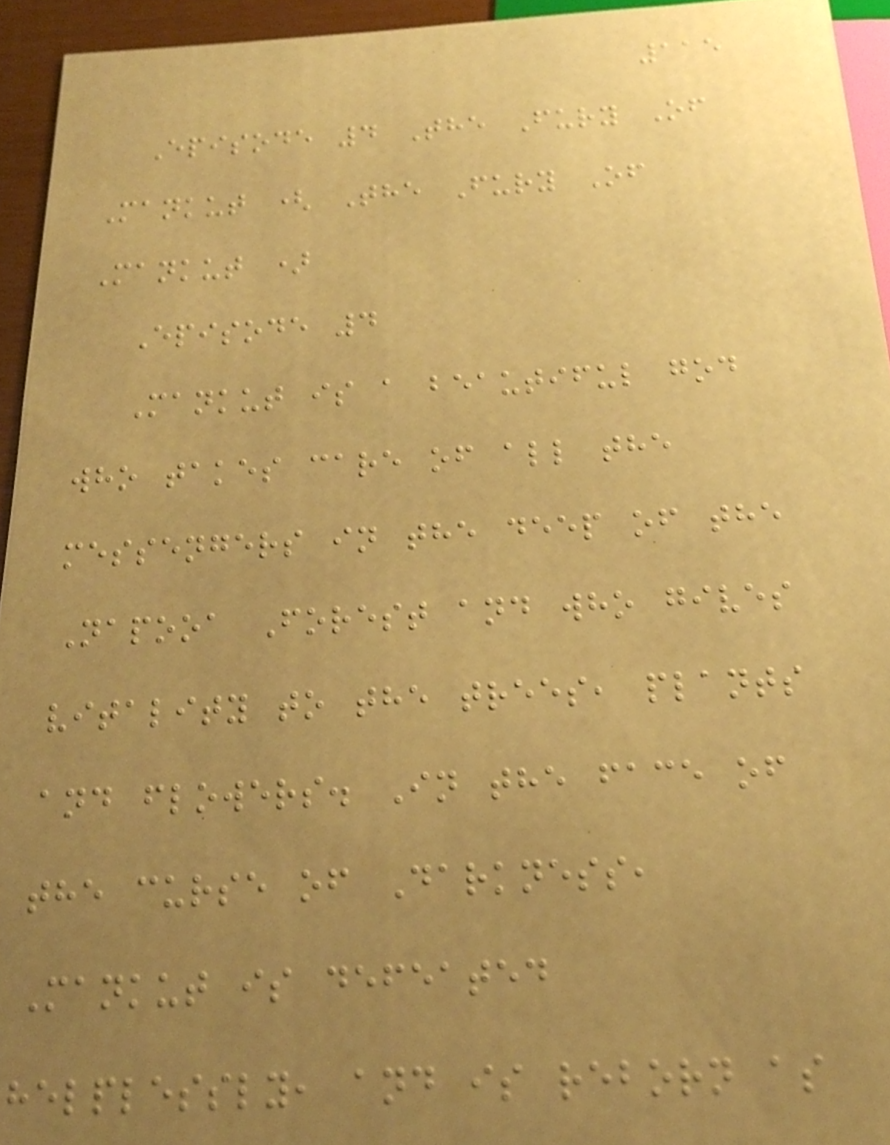115
Episode 4 The Fury Of
Mankut ( The Fury Of
Mankut )
Episode 4
Mankut is a beautiful god
who takes care of all the
messengers in the deep of the
Napooa Forest and who gives
vitality to the trees, plants
and flowers. In the face of
the curse of Darkness,
Mankut is defeated
helplessly, and is reborn as
